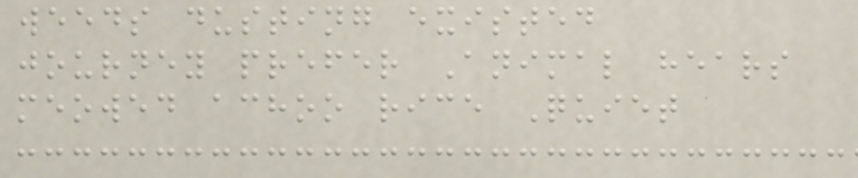weeds dusting existed
journey prefer Animal hears
meowed achoo rice Quiet
